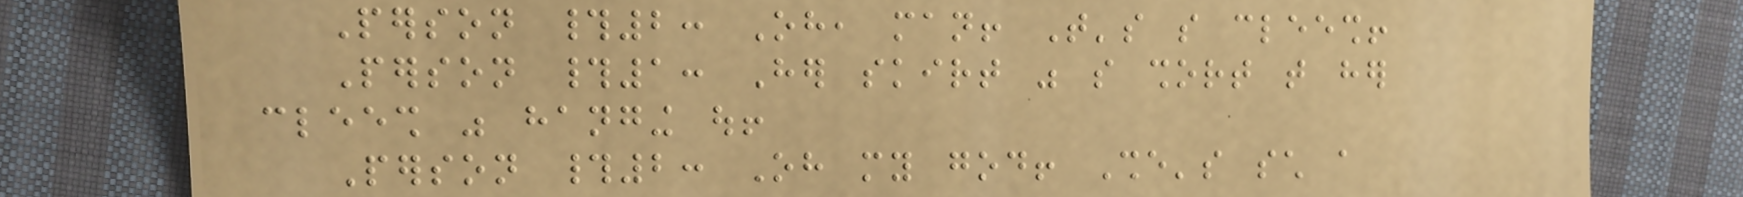Person #2: Oh, man! That's so cleesh!
Person #1: Her skirt was so short that her
cleesh was hanging out!
Person #2: Oh my god! She's such a
